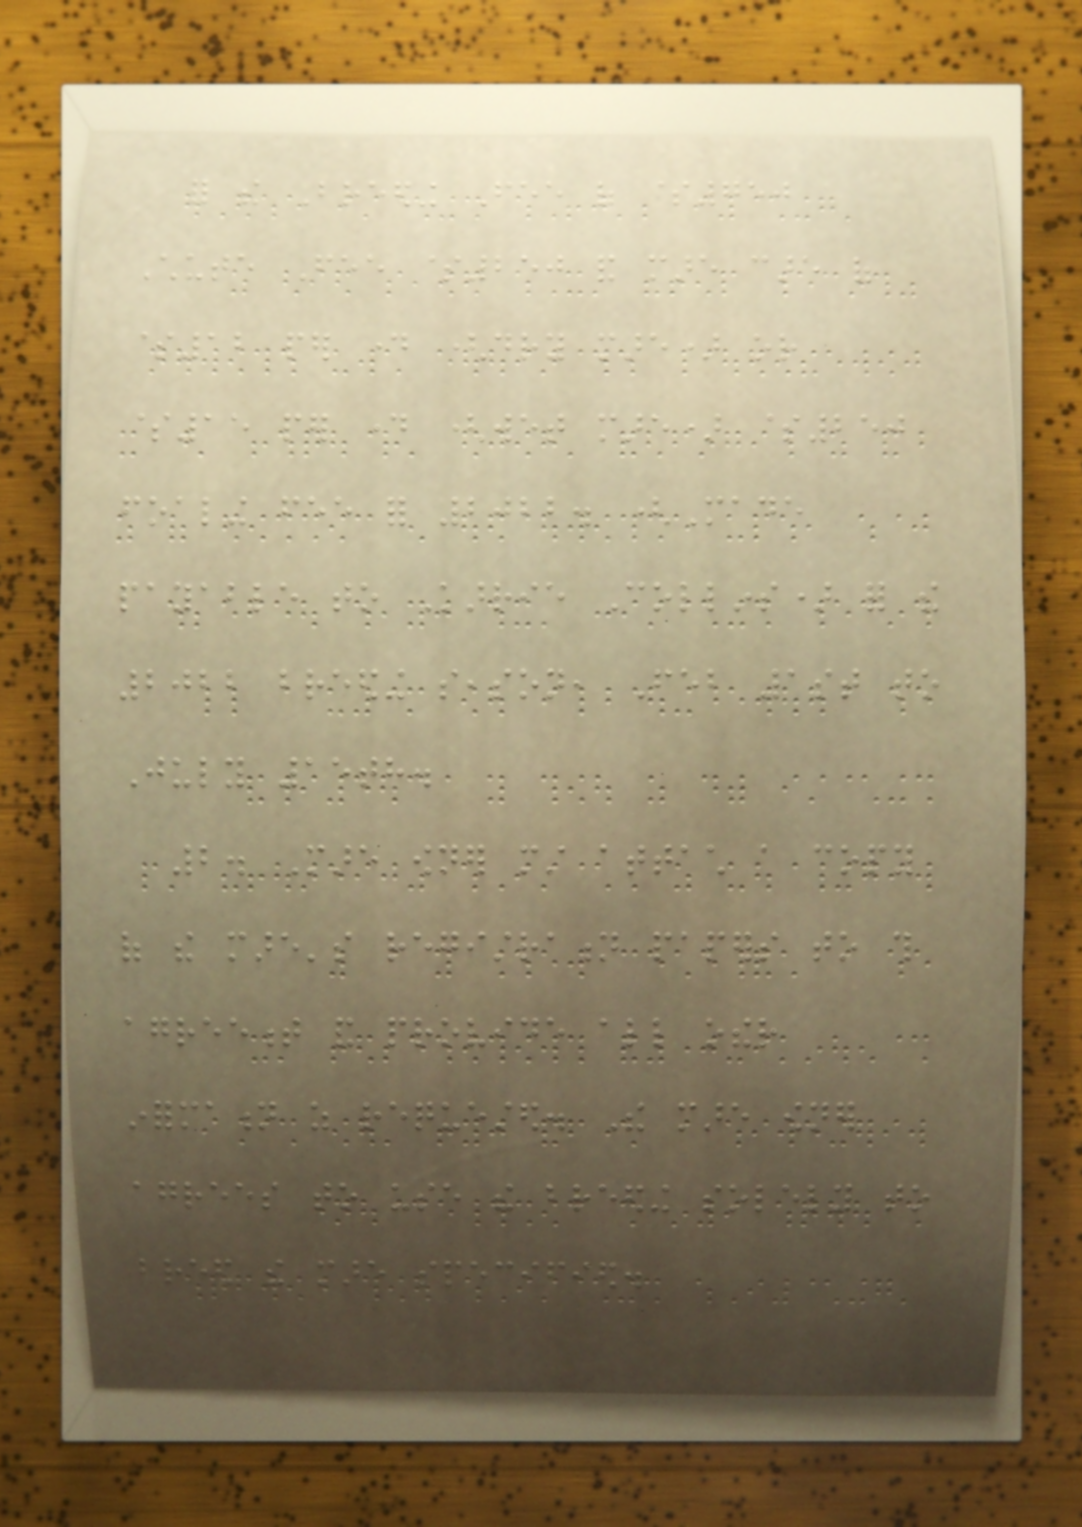for the Breeding Fee of $750
Chute Fee $250 and mare care of
$12 per day (dry mare) or
$15 per day (wet mare) $250
foaling fee for 2022. (Made
payable to Karrie Collins) for the
2022 breeding season, Feb 1st to
July 15th.
2. Mare owner must attach a copy
of the mare's registration papers to this
agreement and provide all other
information as requested. The mare owner
agrees to use the breeding solely to
breed the mare specified.
